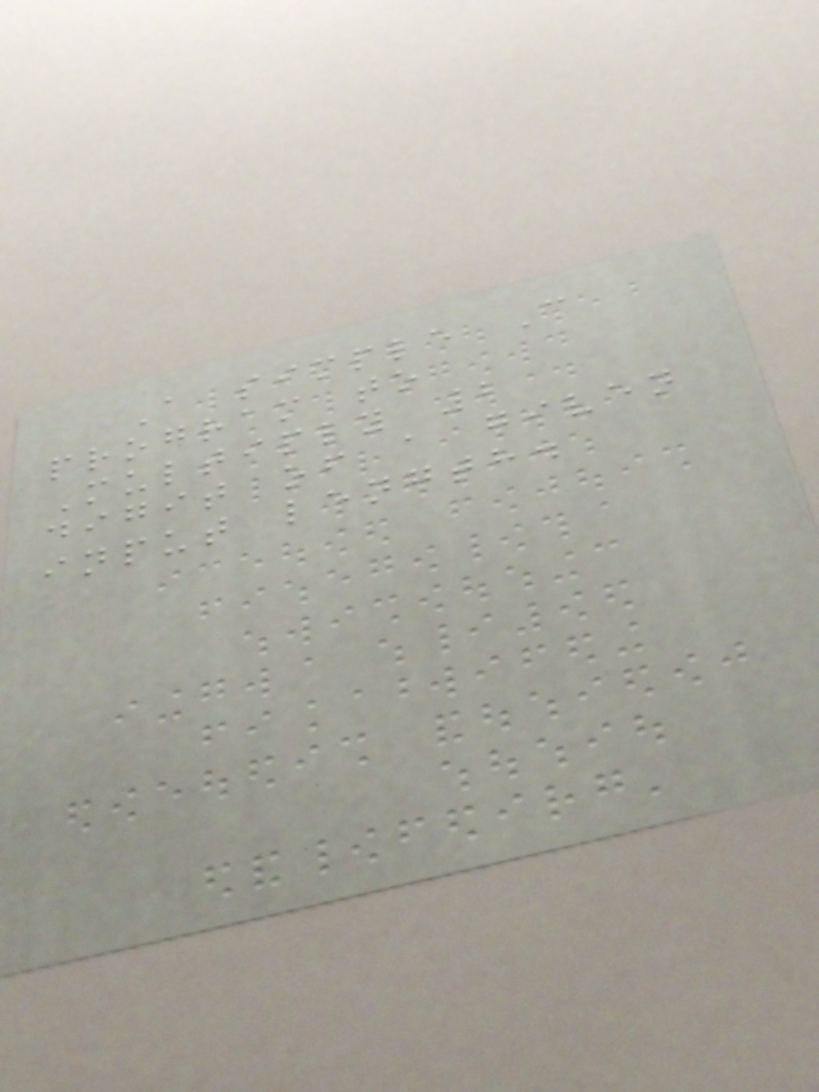A simple C
program to
Multiply 2
digit of a given
input length.
